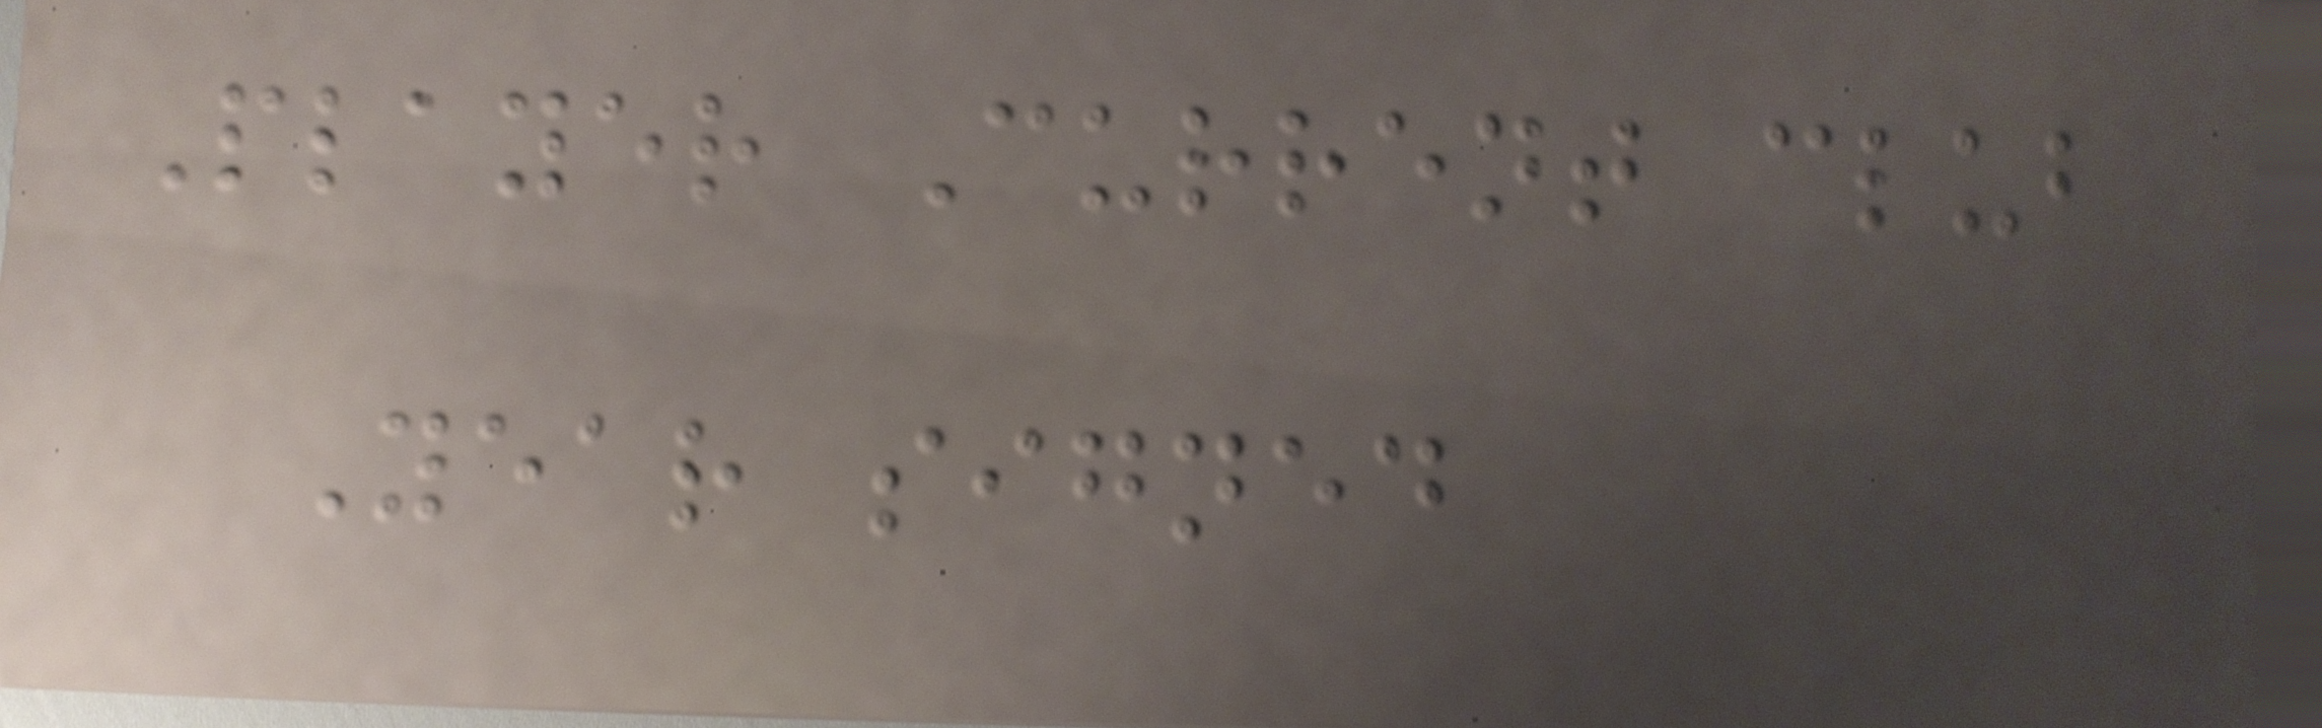Player Current club
Year signed
